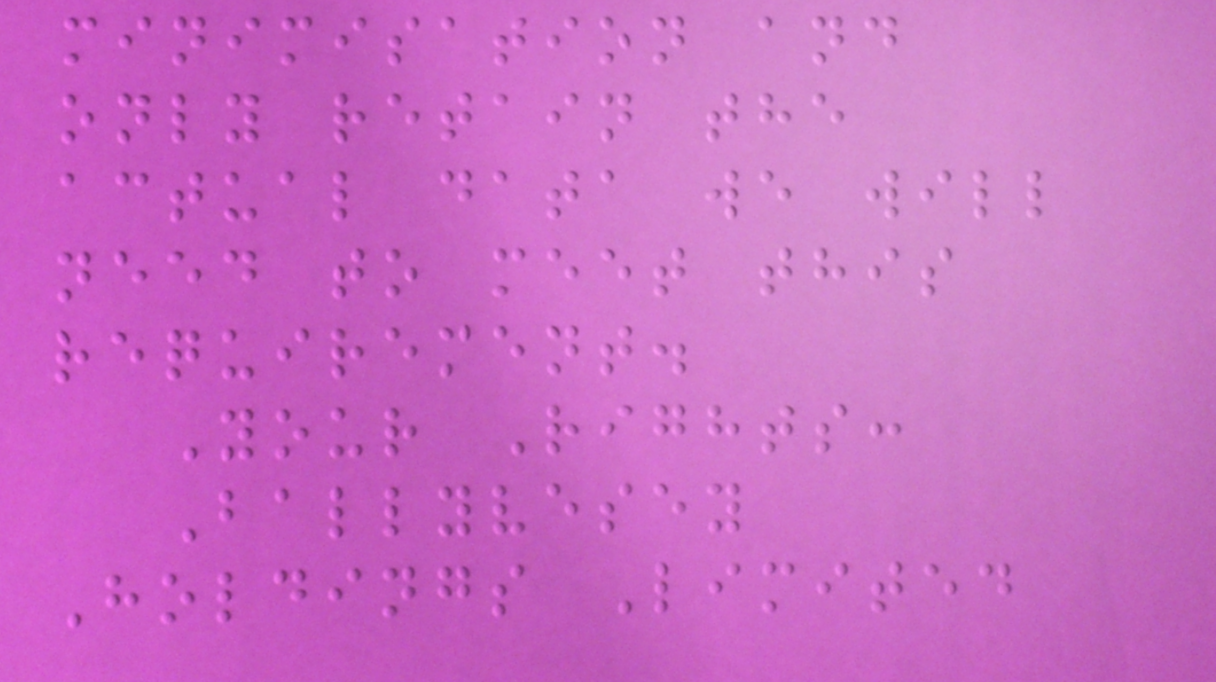minimisation and
only retain the
actual data we will
need to meet this
requirement.
Your Rights:
Ballyvesey
Holdings Limited
